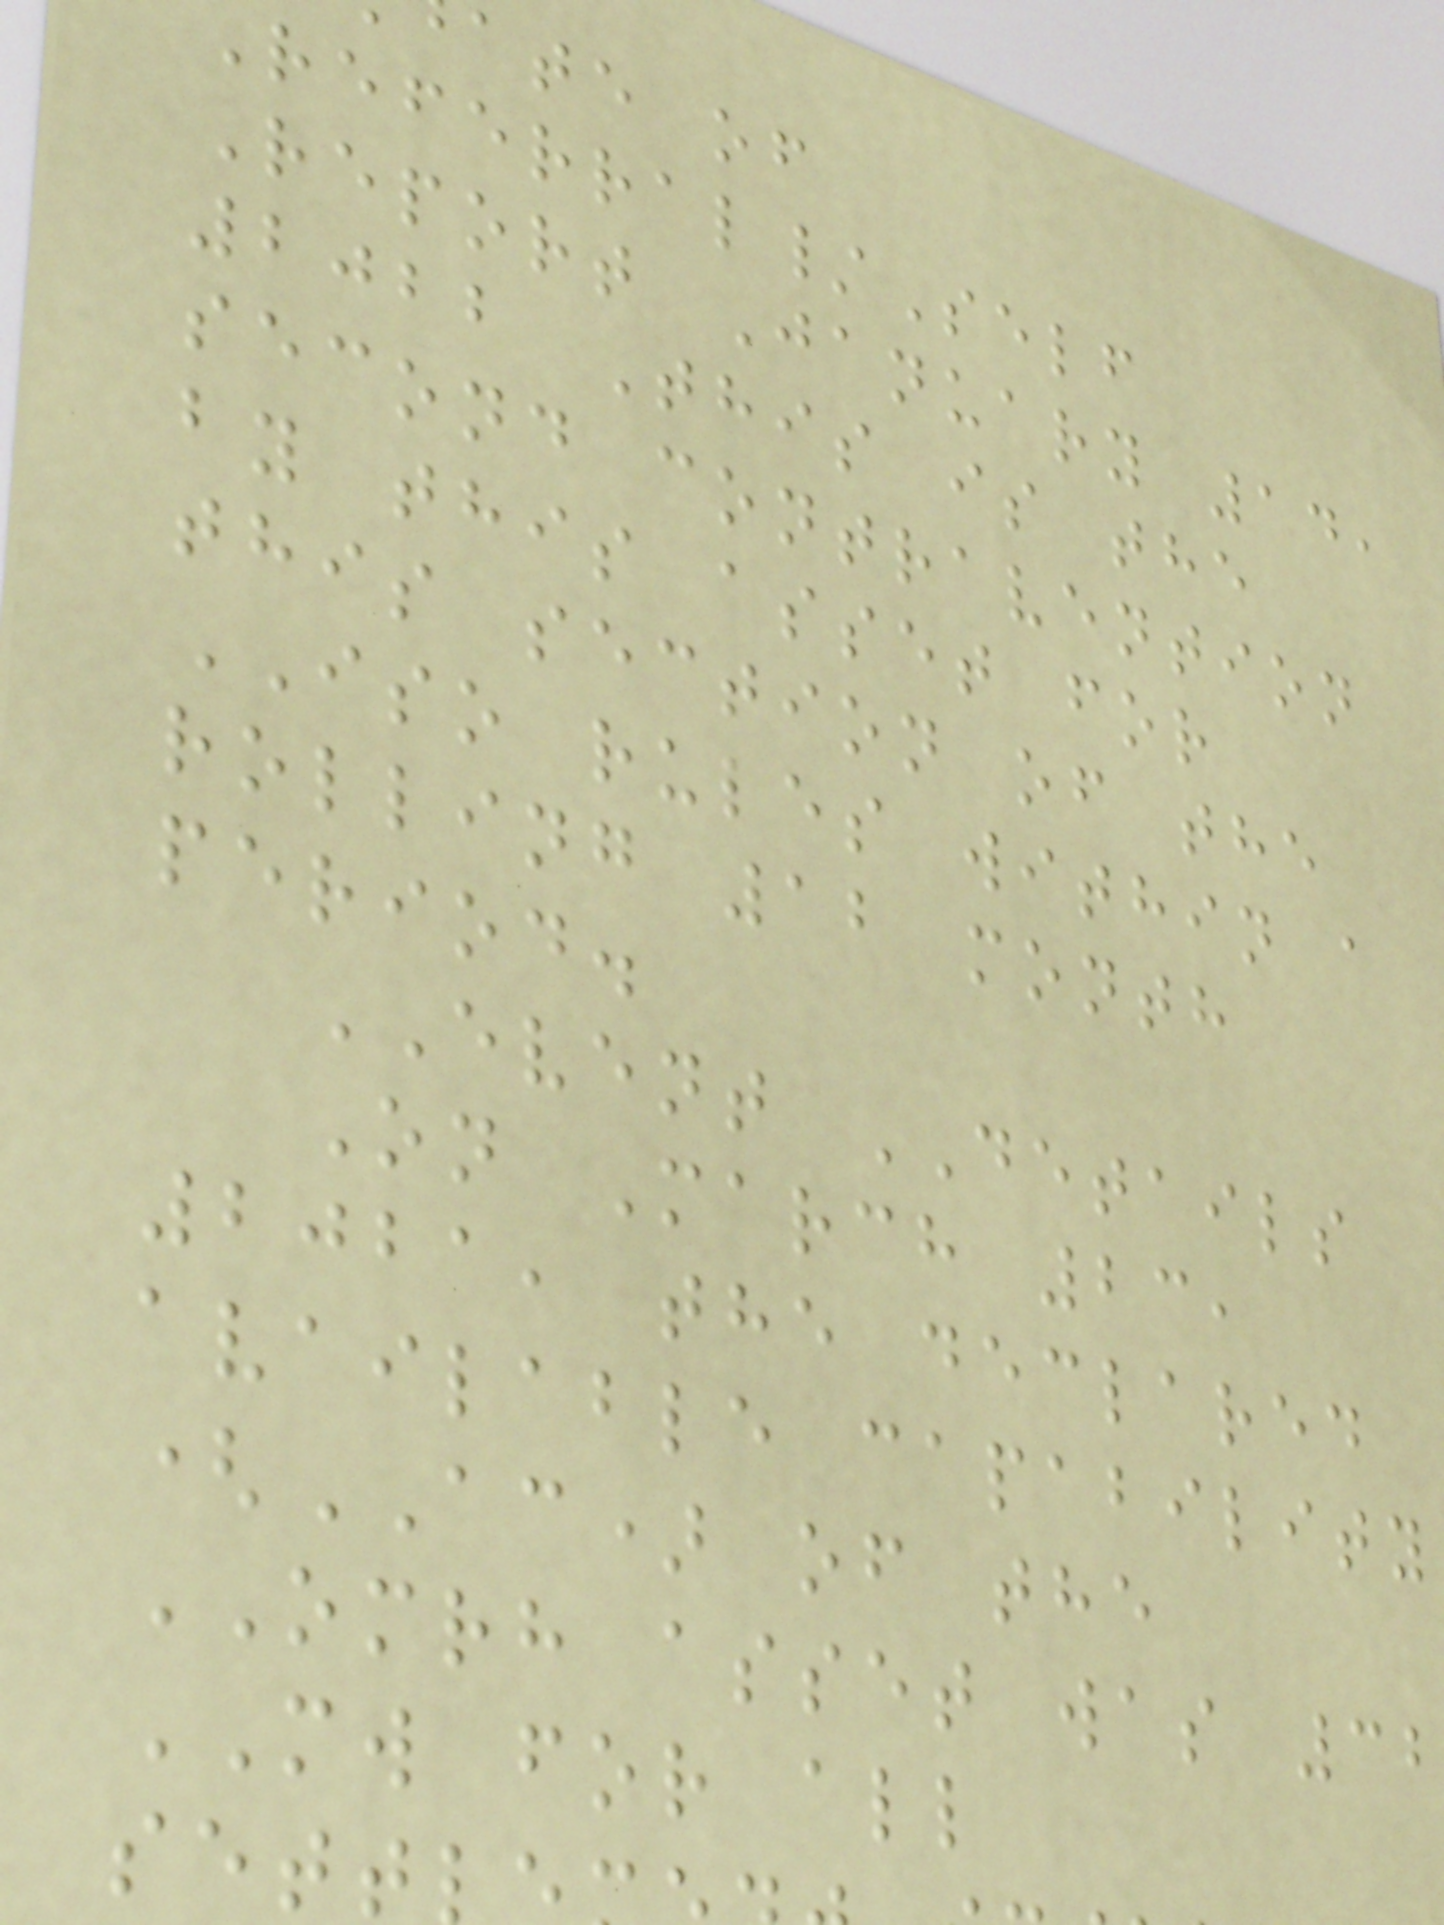ate of
eferral/Self
Report January 14,
2022 This is the
second contravention
by this asset for
this section of the
ISO rules within a
rolling 12 month
period.
EVENT DETAILS
On March 23,
2021, the declared
available capability
(AC) of the
OMRH asset was 32
MW for all
